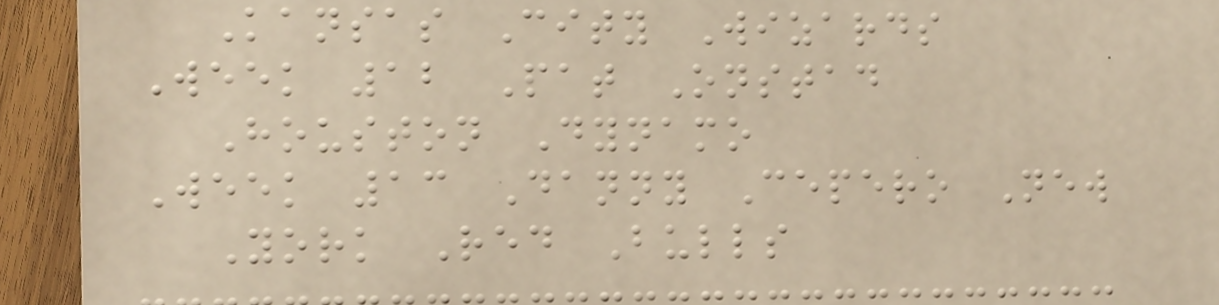Kansas City Wizards
Week 12 Pat Onstad
Houston Dynamo
Week 13 Danny Cepero New
York Red Bulls
